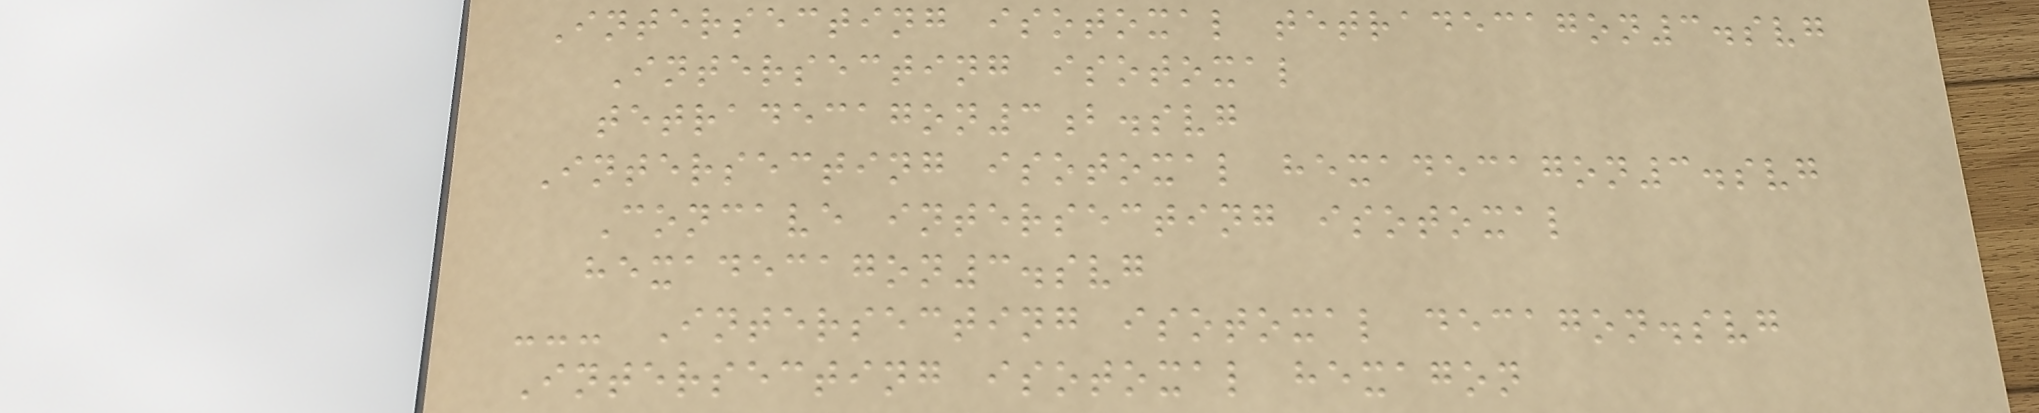Intersecting isotoxal tetradecagon3.svg
Intersecting isotoxal
tetradecagon3b.svg
Intersecting isotoxal hexadecagon3.svg
Concave intersecting isotoxal
hexadecagon3.svg
--- Intersecting isotoxal decagon.svg
Intersecting isotoxal hexagon
